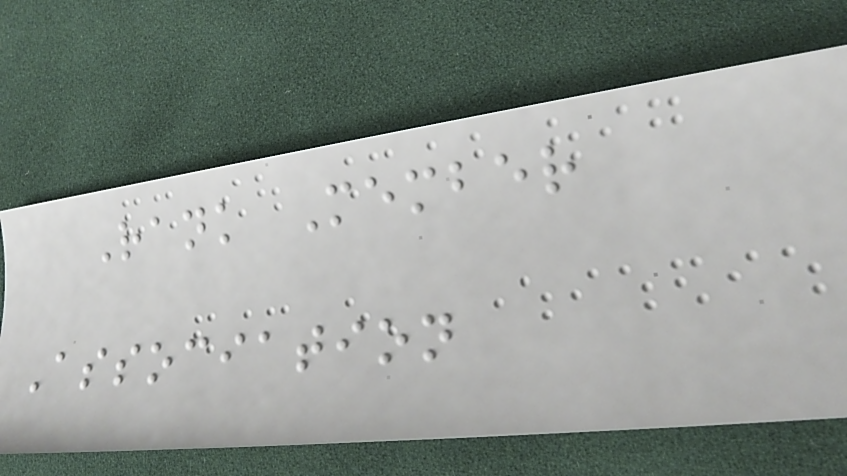Rank Member
Association
